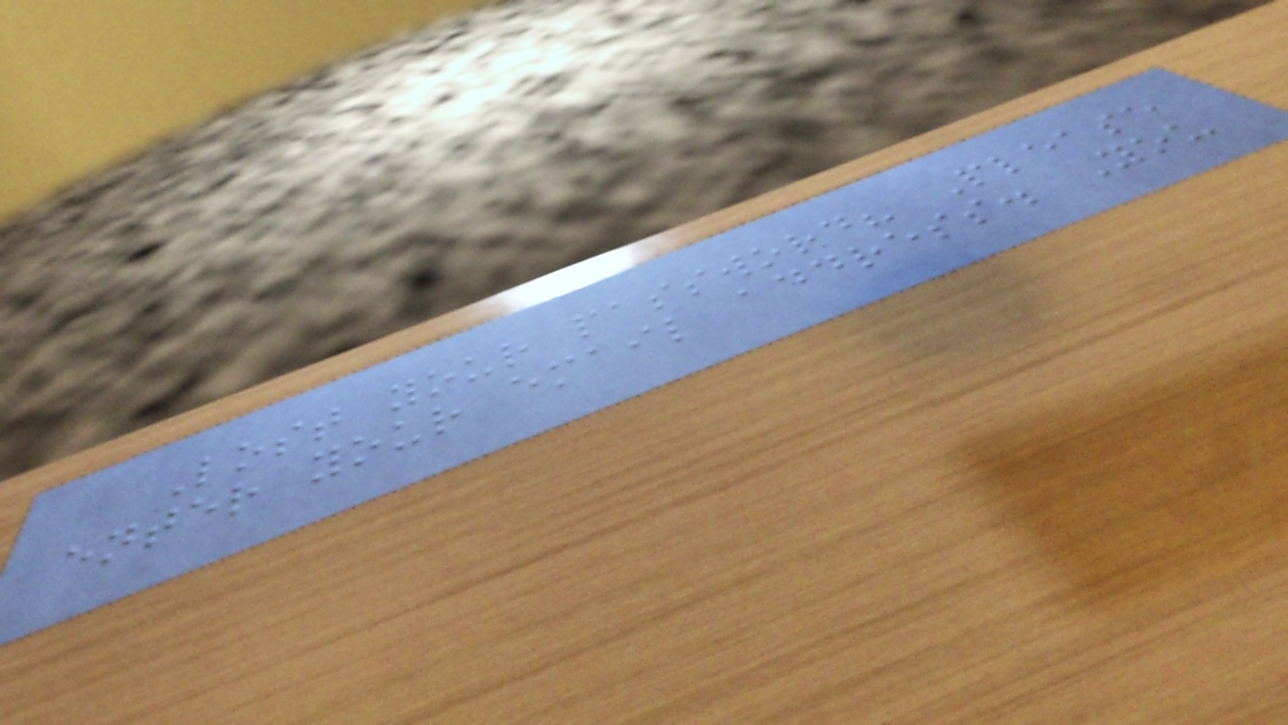Lost your password? Please
enter your email address. You
